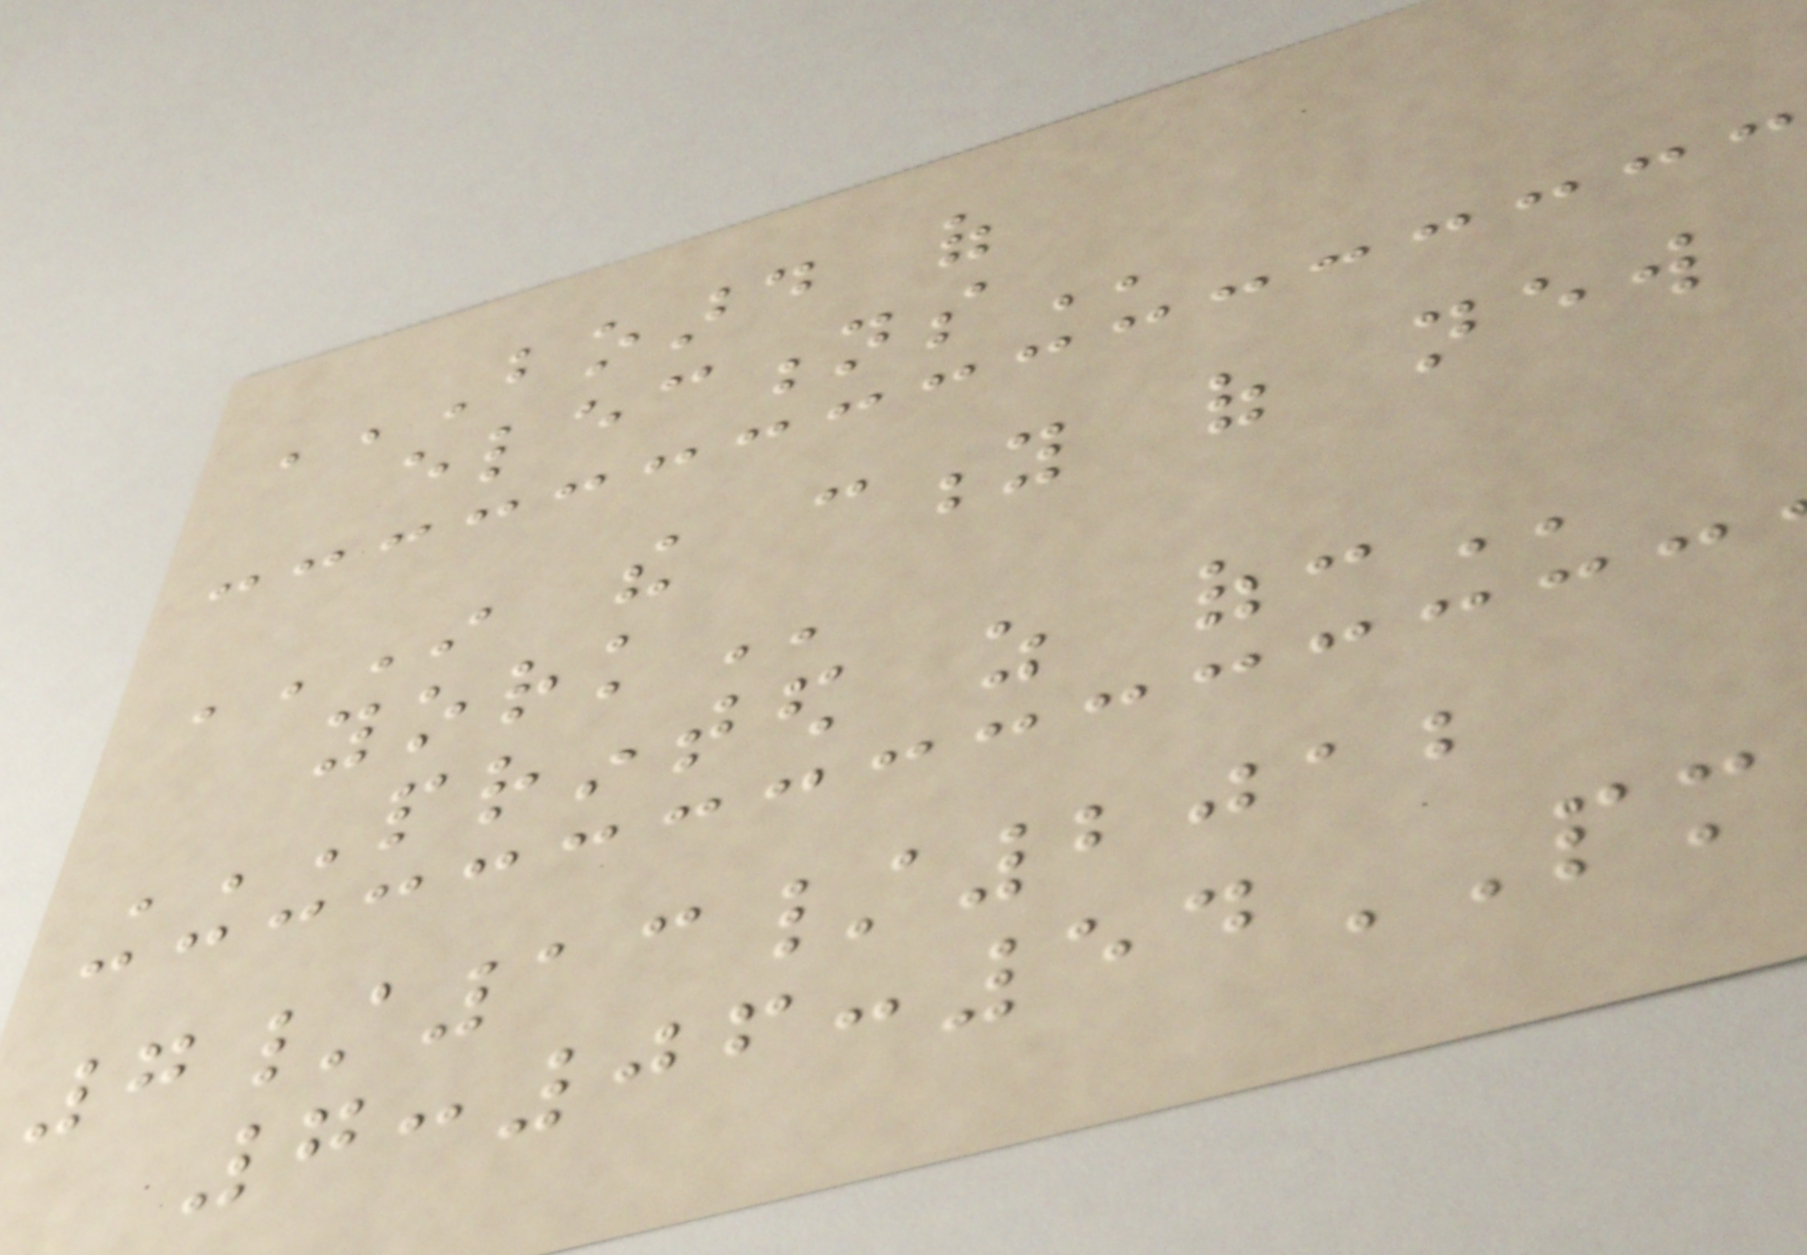BOARD OF
ELECTIONS
IN THE CITY OF NEW
YORK
PRINTED AS OF:
7/13/2012
7:06:54PM
